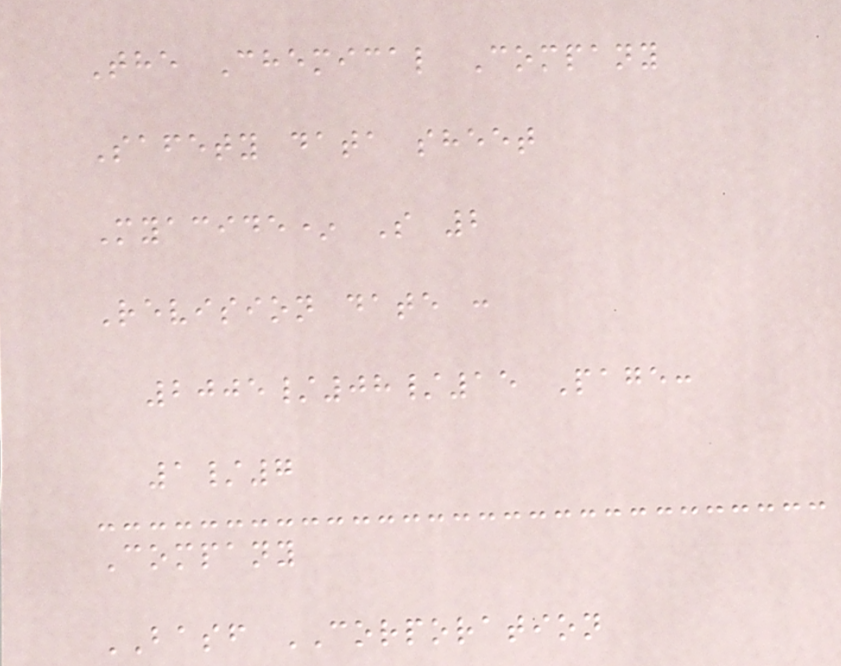The Chemical Company
Safety data sheet
Myacide* S 2
Revision date :
2005/08/15 Page:
1/7
Company
BASF CORPORATION
